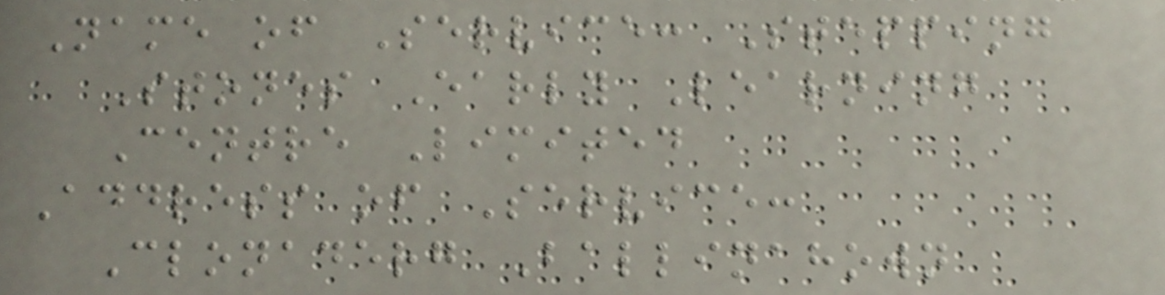Name of Service: Stepping
Stones Early Learning
Centre Limited
Address of Service:
Clonaderg Ballinahown
